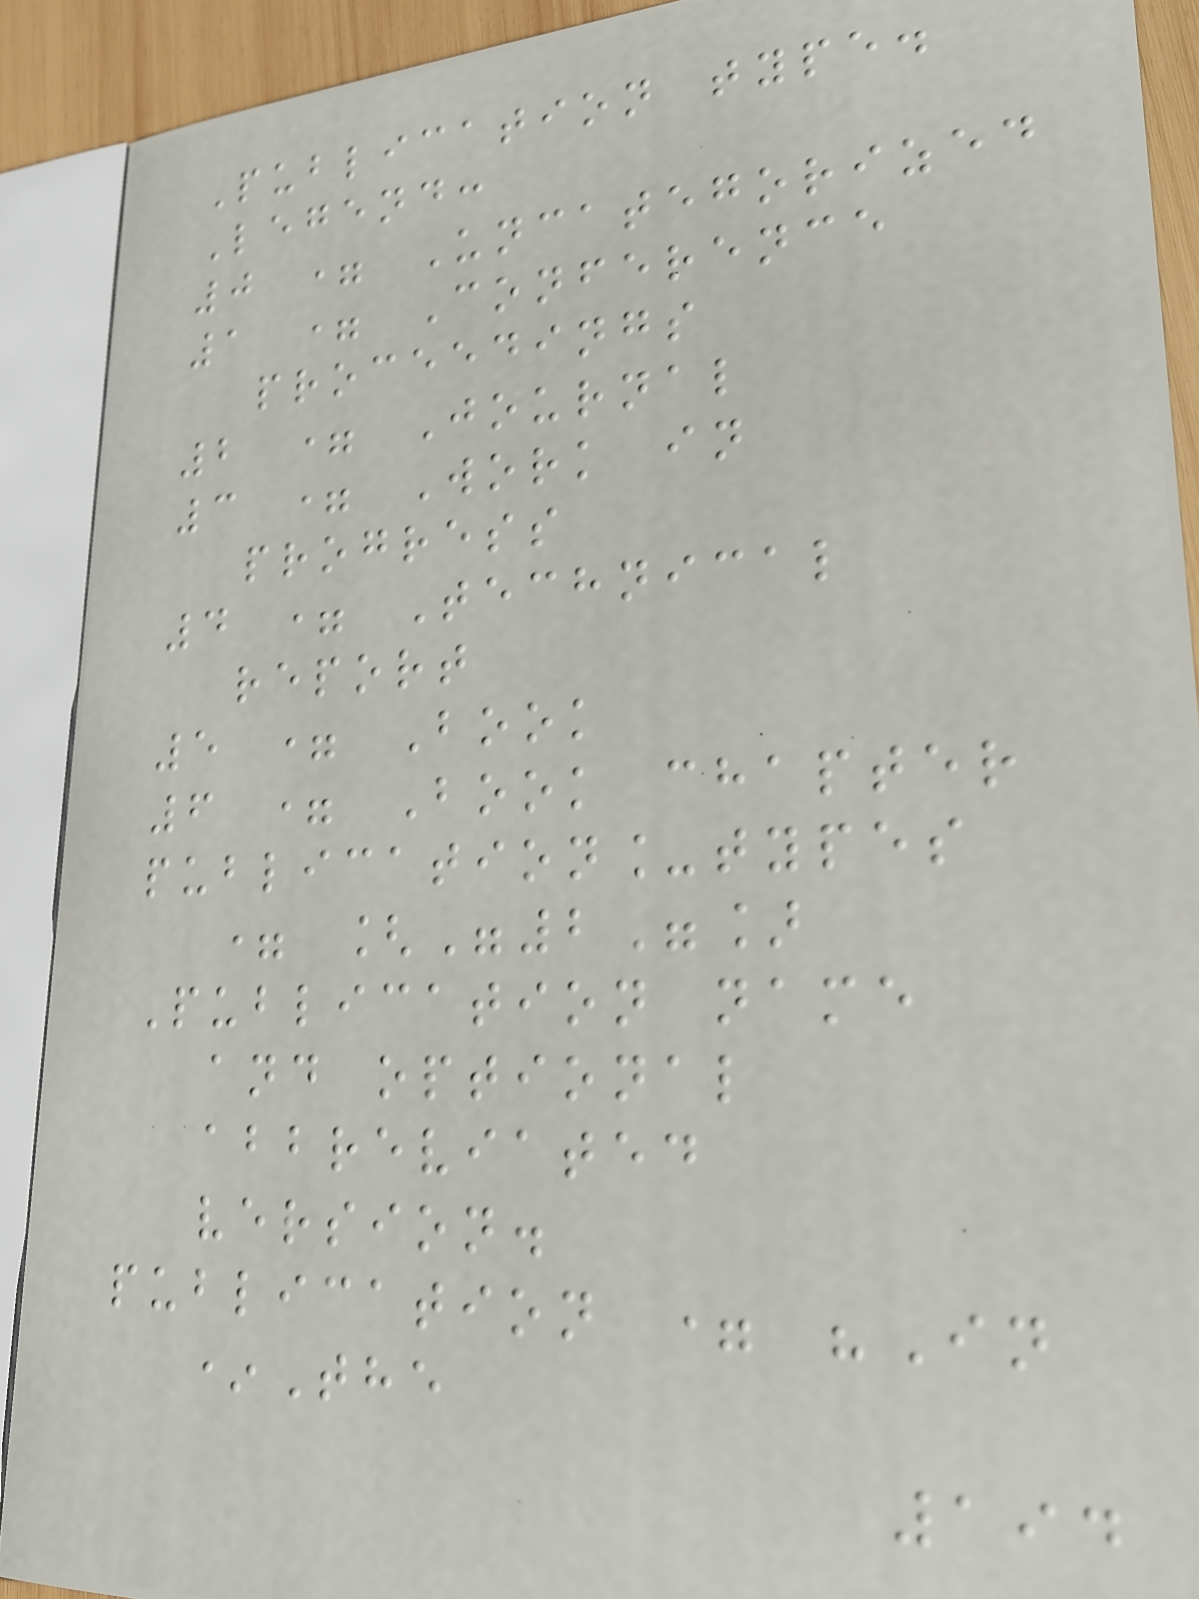Publication type.
Legend:
0 = Uncategorized
1 = Conference
proceedings
2 = Journal
3 = Work in
progress
4 = Technical
report
5 = Book
6 = Book chapter
publication_types
= ["2"]
Publication name
and optional
abbreviated
version.
publication = "In
*The
194
